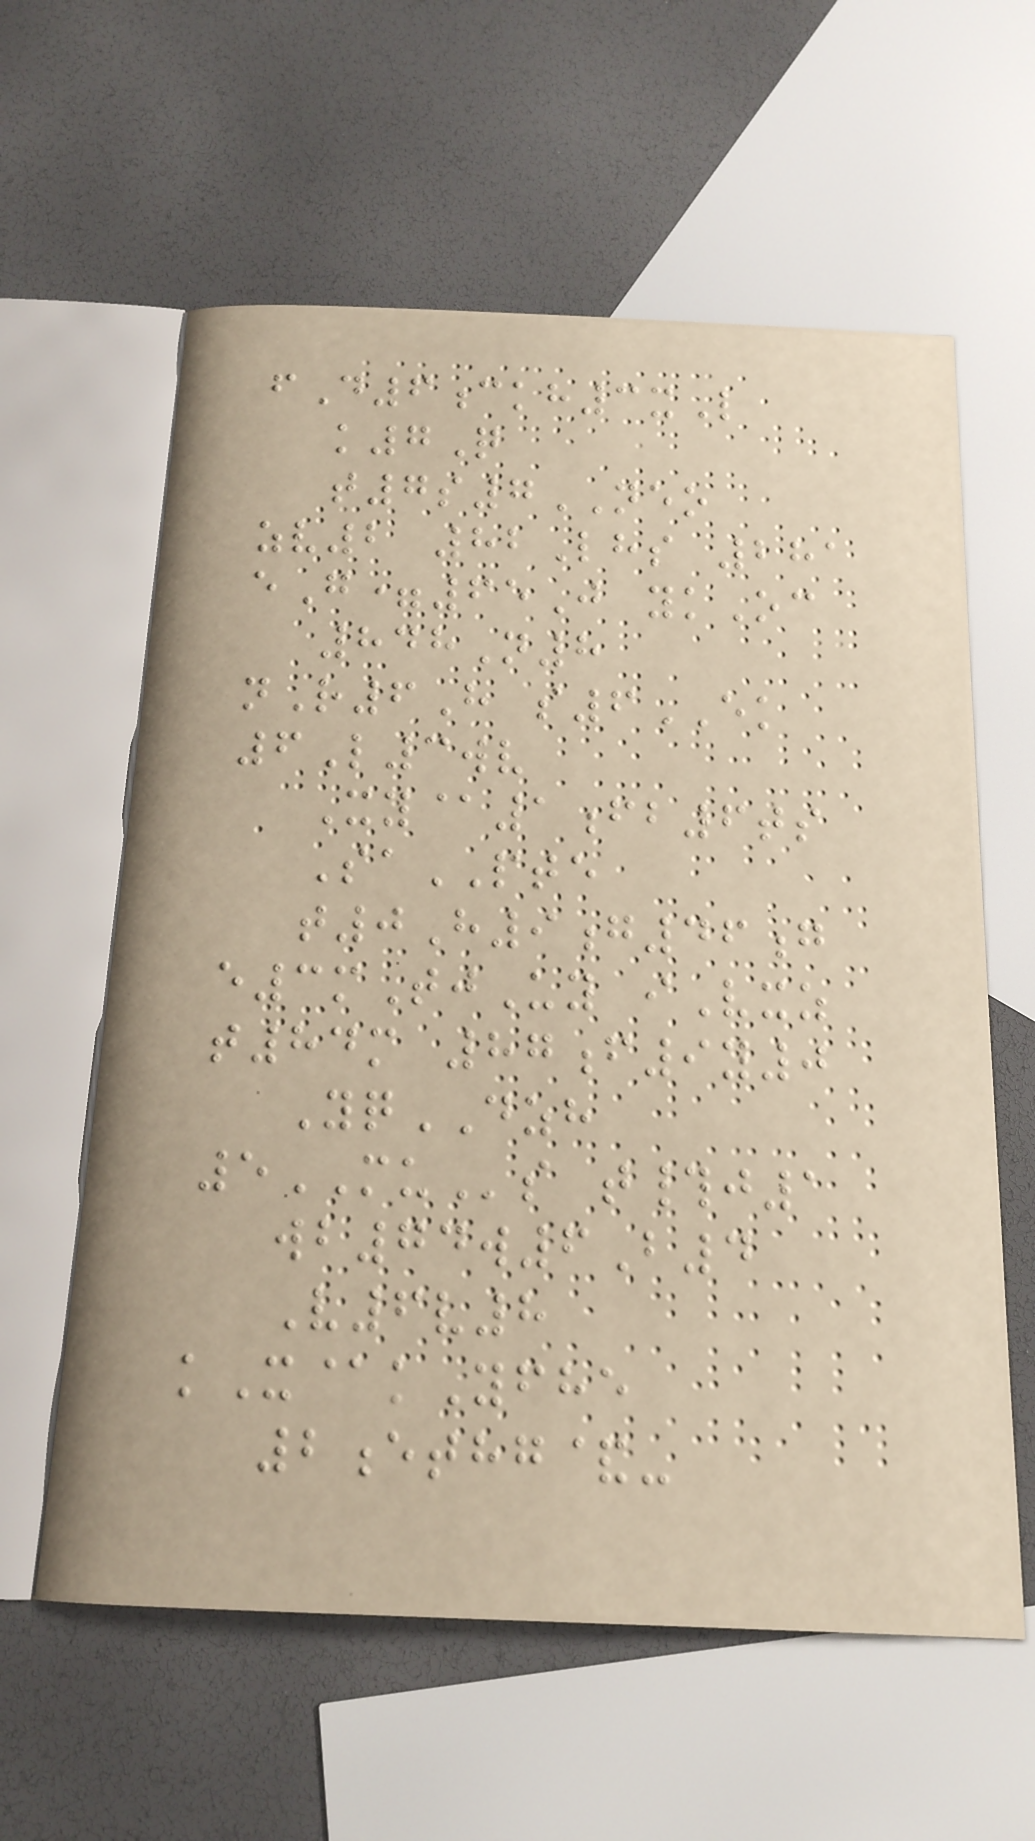fD6ckh3xL
k7Q
t7s7NEO
zv2 82Lhs 281
eG=65J ykOc
848N8
nR6H s6EK
6L3wv
Xy@1fb6ts
SaPTE
t0H9g46g
e3mTjUy iVxz
t84m 87f9y0
YqDZH
5MUs t#j1
wb74w6B4
V6v8
kX@kYfhe
2ethg&-
